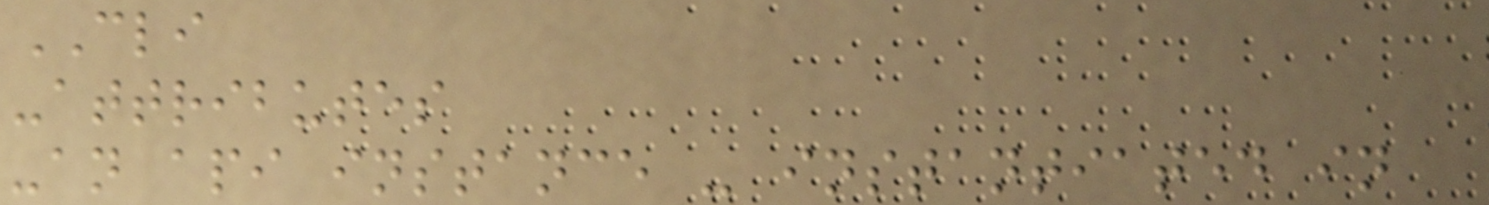CLI
-attributes
-an api instance - instantiated in
